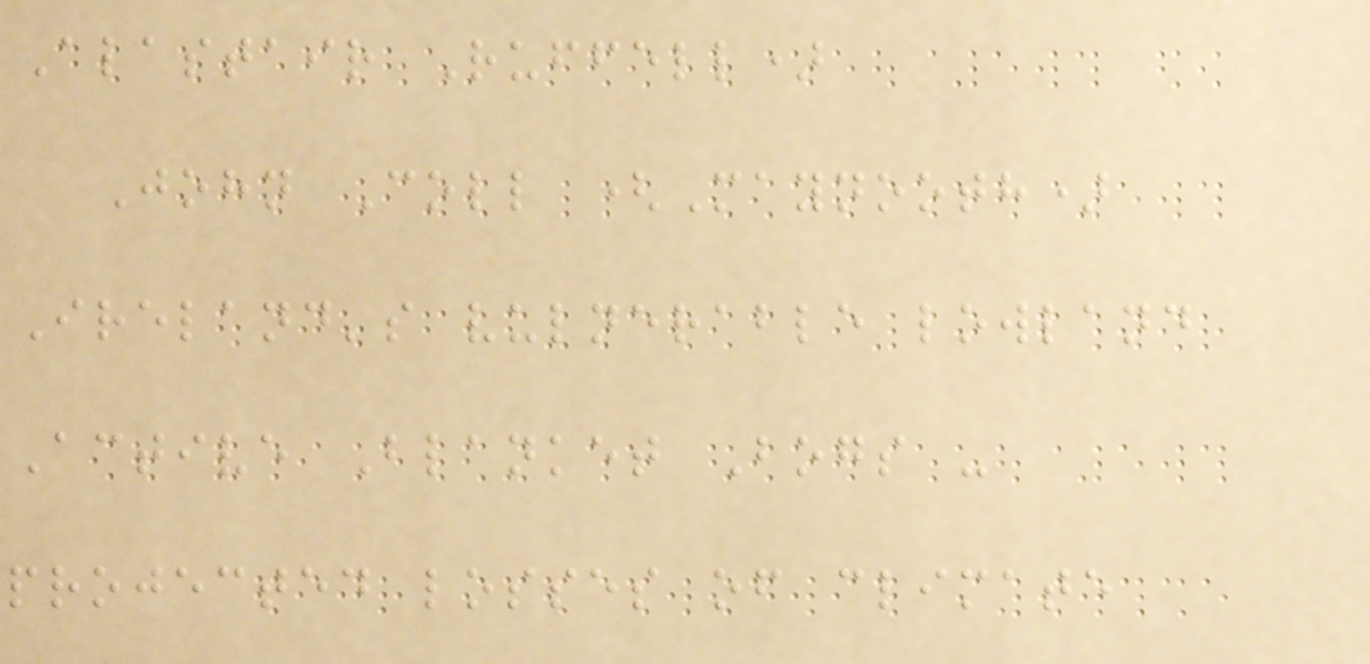Alastair Ruffell)
John Coll (Maynooth)
Ireland's vulnerable lowland
Active Blanket Bogs -
projected losses of climate
